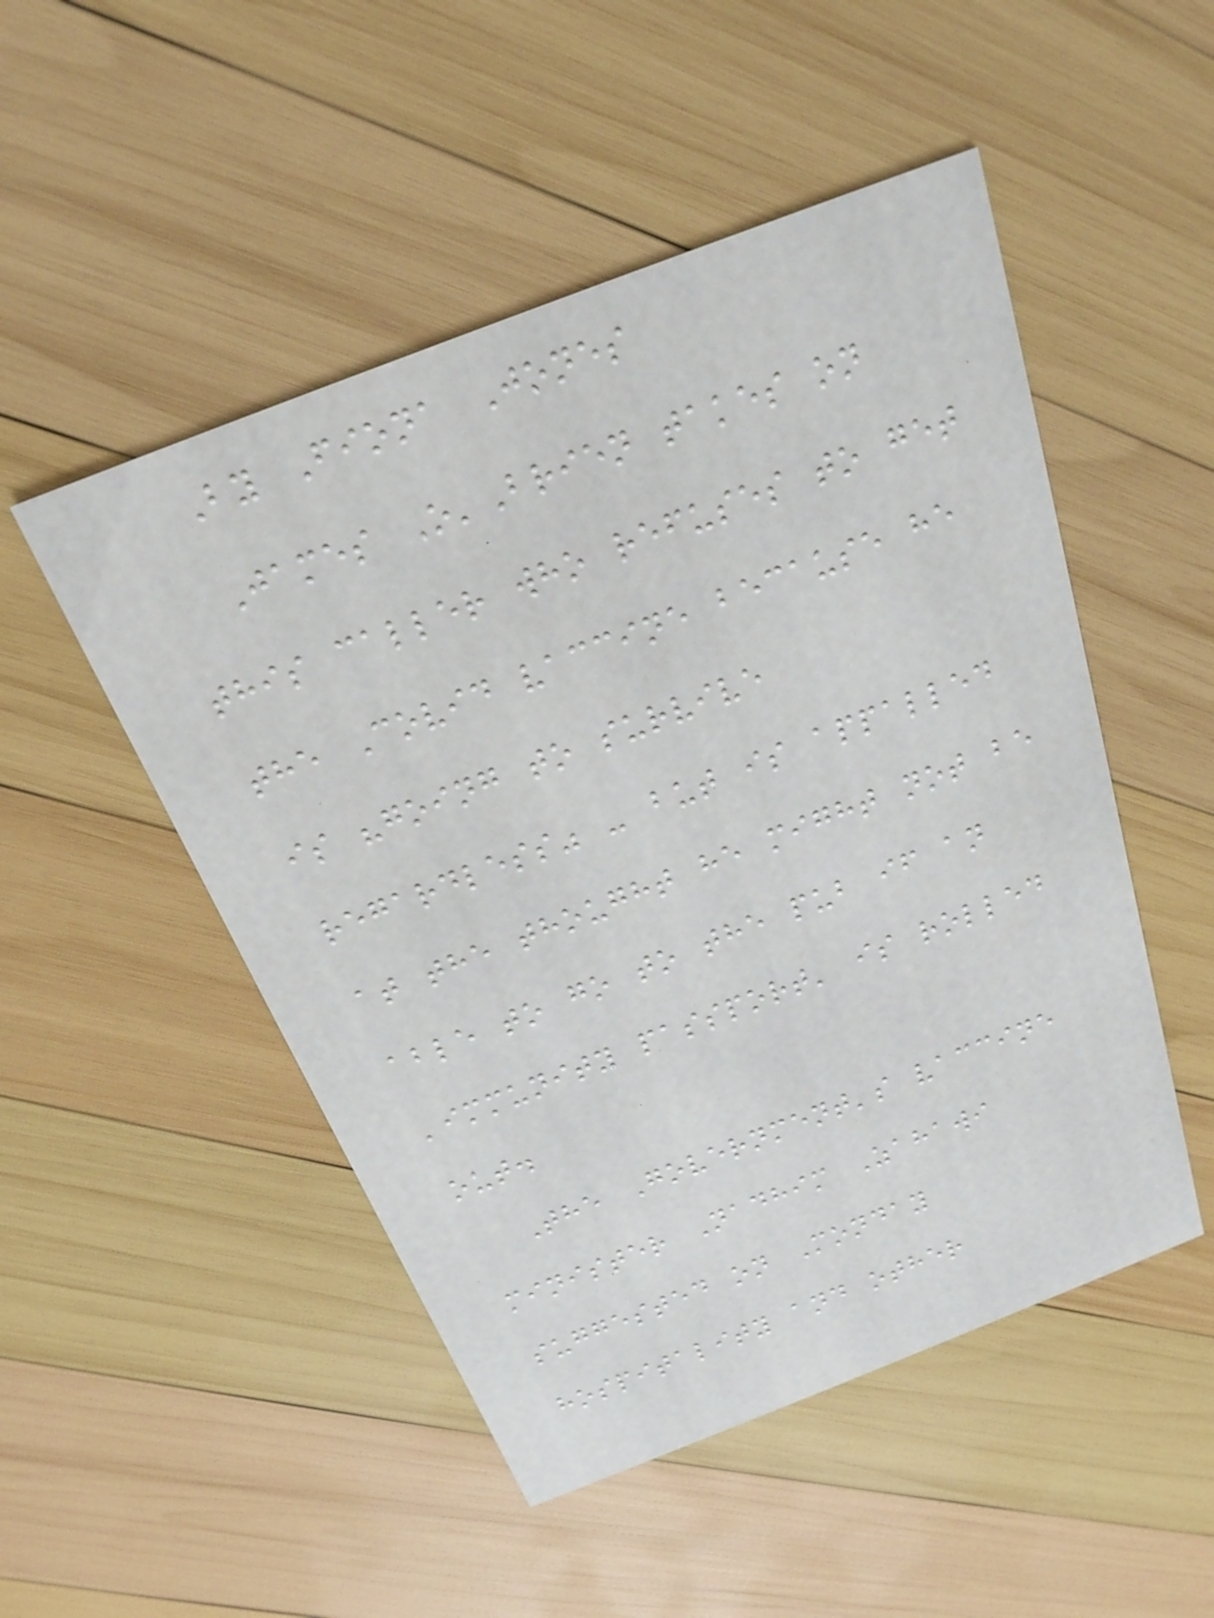By Fiona Jones
James O'Brien takes on
this caller who refuses to get
the Covid vaccine because he
is "going to survive
regardless" - but is appalled
at the thought he might not be
able to go to the pub if an
'immunity passport' is rolled
out.
The Government's vaccine
minister Nadhim Zahawi
suggested on Monday
hospitality and other
